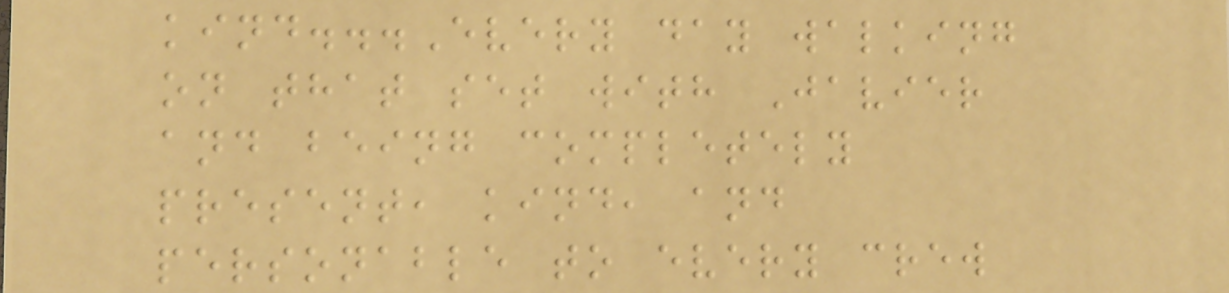kind...Every day walking
on that set with Javier
and being completely
present, kind, and
personable to every crew
